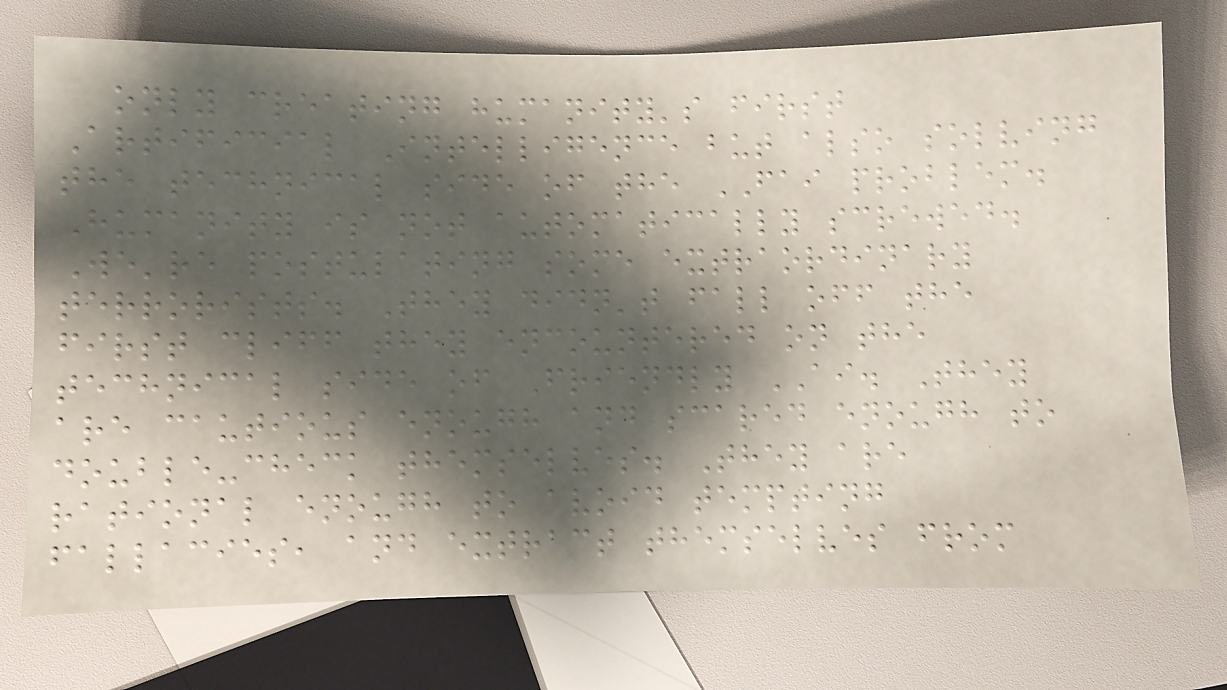only creating humanity's first
Artificial Intelligence but also solving
the technical side of the FAI problem.
Humanity is not automatically screwed.
We're postulating some extraordinary
terrorists. They didn't fall off the
first cliff they encountered on the
technical side of Friendly AI. They
are cautious enough and scared enough to
double-check themselves. They are
rational enough to avoid tempting
fallacies, and extract themselves from
